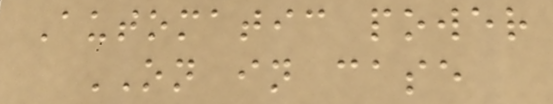Automatic power
ON in case
